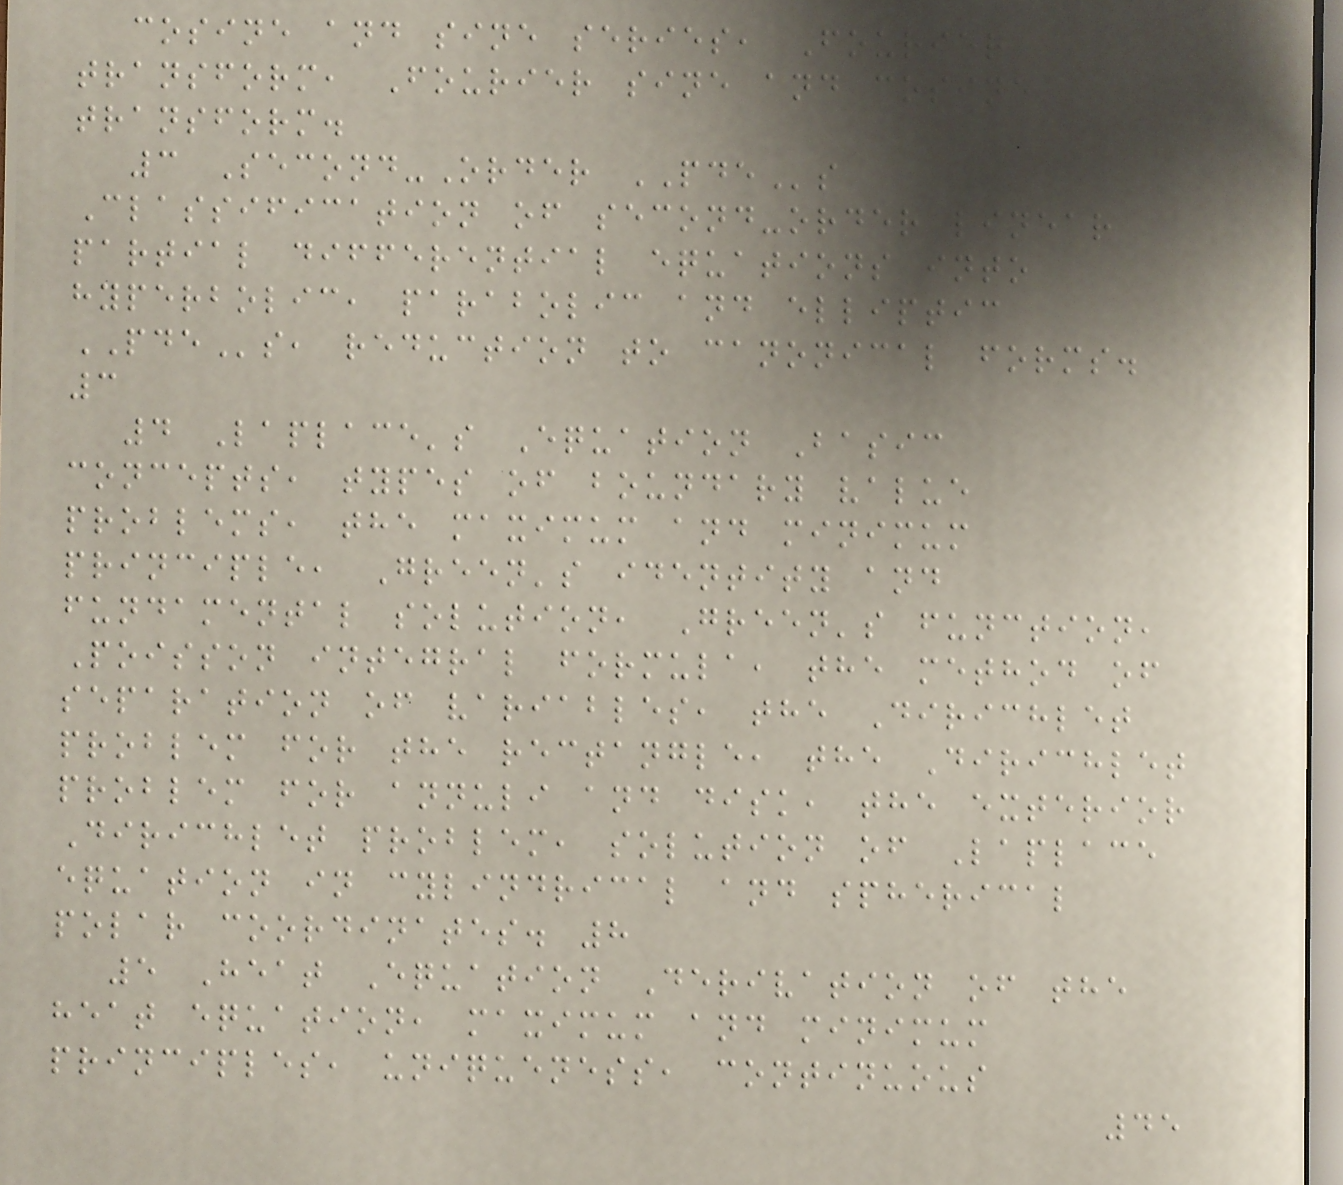cosine and sine series, Fourier
transform, Fourier sine and cosine
transform.
3 Second-Order PDEs
Classification of second-order linear
partial differential equations into
hyperbolic, parabolic and elliptic
PDEs, reduction to canonical forms.
3
4 Laplace's Equation Basic
concepts, types of boundary value
problems, the maximum and minimum
principle, Green's identity and
fundamental solution, Green's function,
Poisson integral formula, the method of
separation of variables, the Dirichlet
problem for the rectangle, the Dirichlet
problem for annuli and disk, the exterior
Dirichlet problem, solution of Laplace
equation in cylindrical and spherical
polar coordinates. 8
5 Heat Equation Derivation of the
heat equation, maximum and minimum
principles, uniqueness, continuous
45
